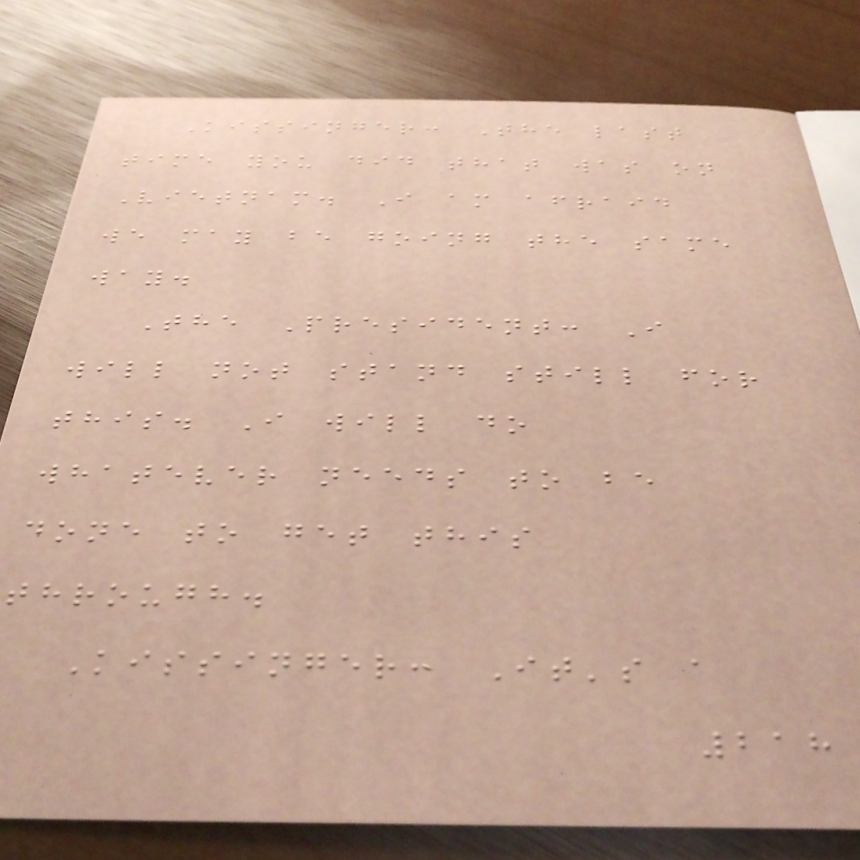Kissinger: The last
time you did that was on
Vietnam. I am afraid
we may be going the same
way.
The President: I
will not stand still for
this. I will do
whatever needs to be
done to get this
through.
Kissinger: It's a
218
